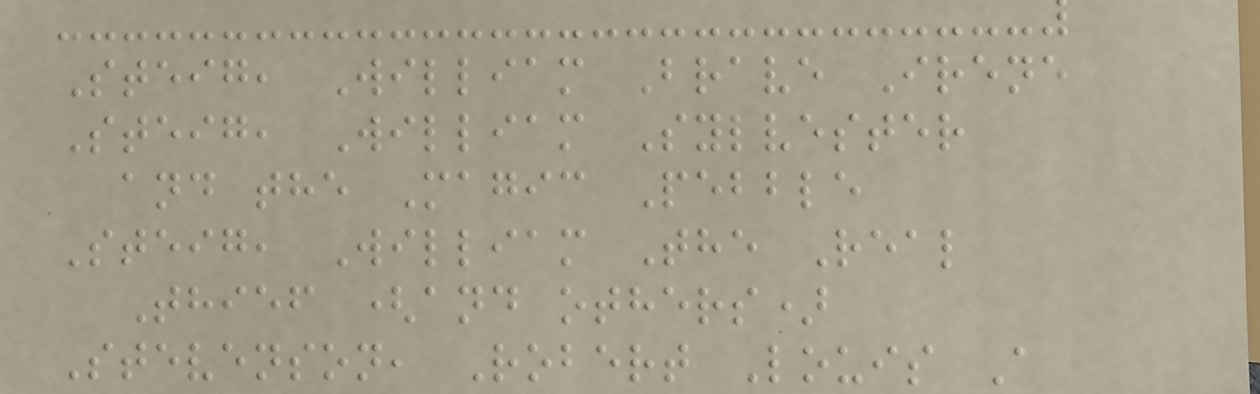Steig, William Brave Irene
Steig, William Sylvester
and the Magic Pebble
Steig, William The Real
Thief (and others)
Stevenson, Robert Louis A
